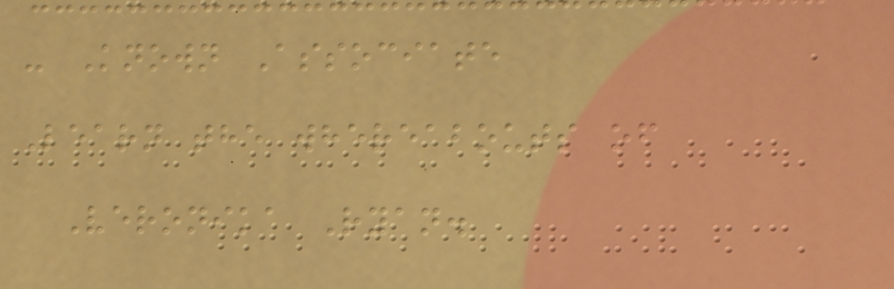- Known Associate
Learn the whereabouts of
Veronika Ryan.
